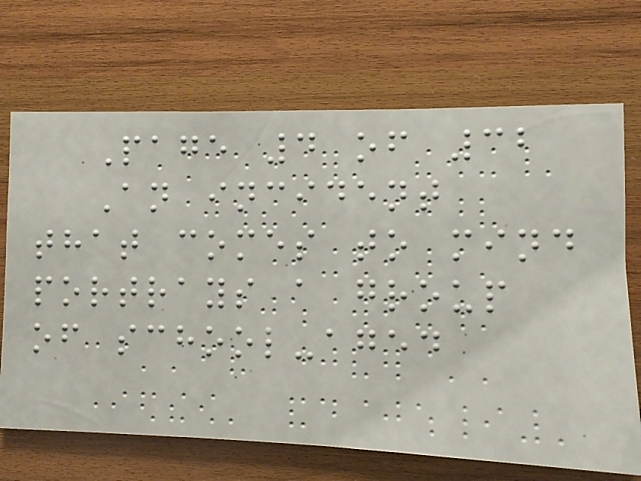Page 4 of 32
An incident
that comes to mind
portrays a group
of school-aged
